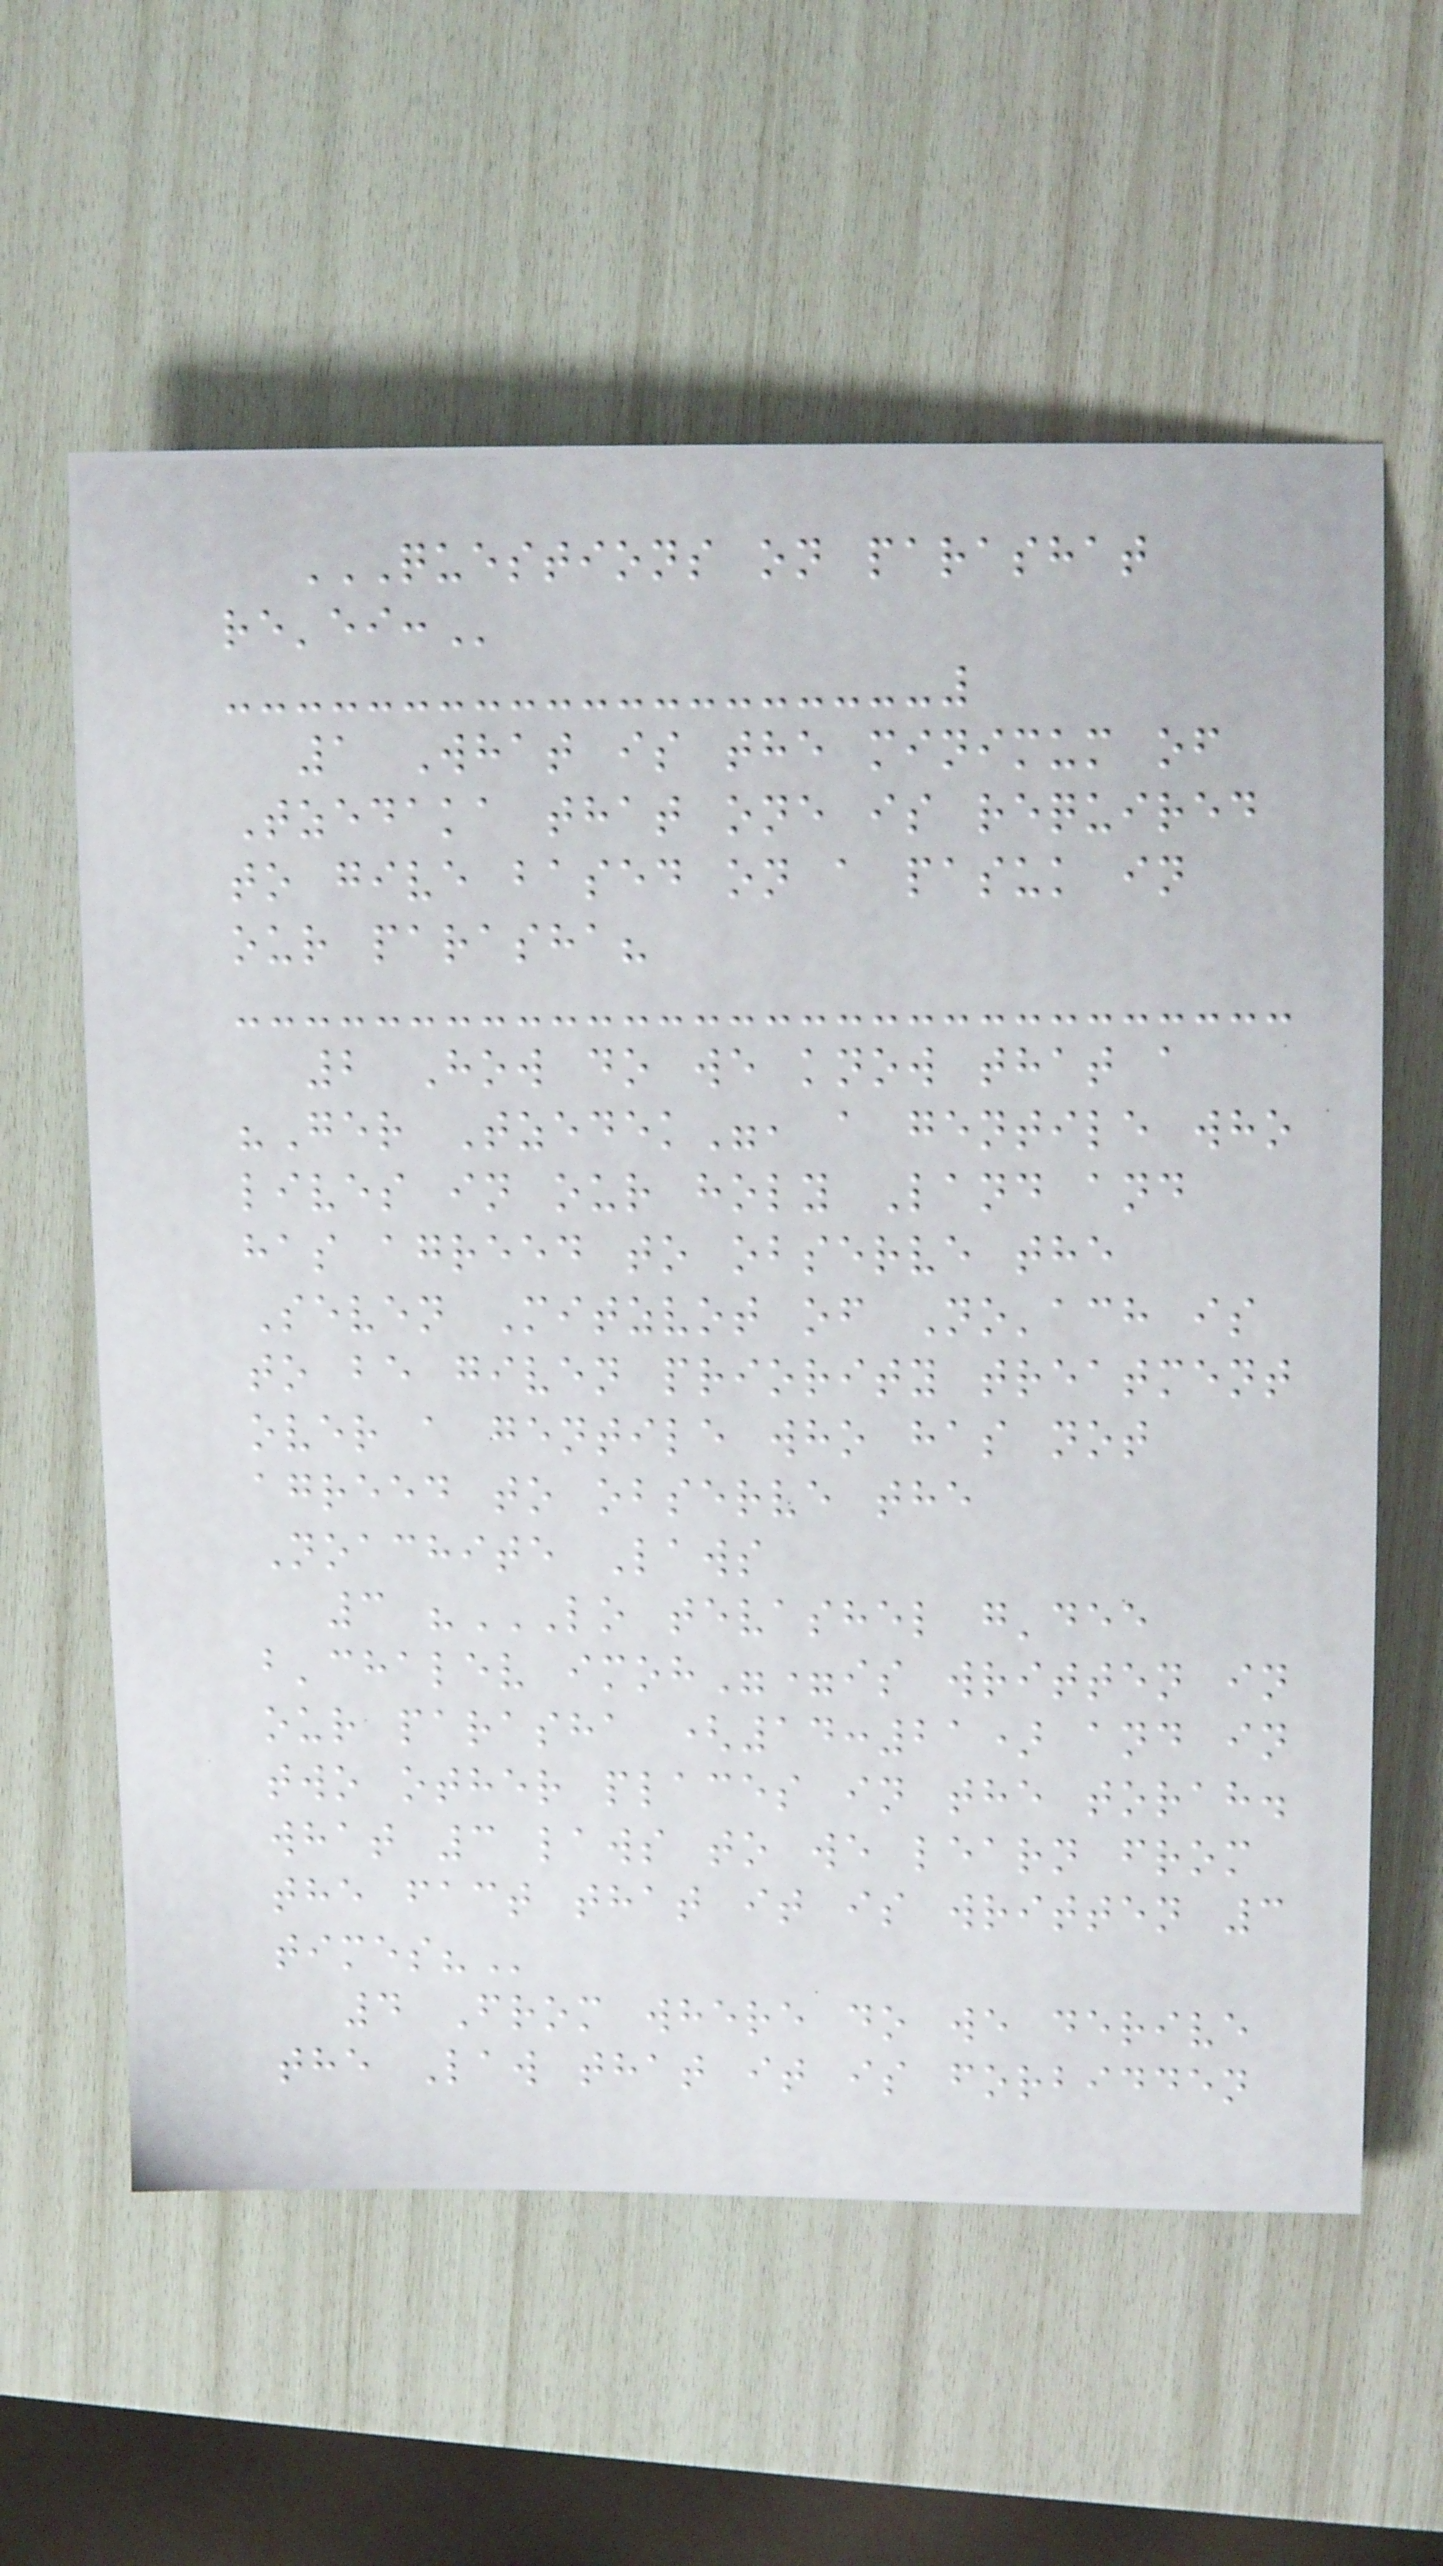QUESTIONS ON PARASHAT
RE'EI:
1 What is the minimum of
Tzedaka that one is required
to give based on a pasuk in
our parasha?
2 How do we know that a
"Ger Tzedek", a gentile who
lives in our holy Land and
has agreed to observe the
Seven Mitzvot of No'ach is
to be given priority treatment
over a gentile who has not
agreed to observe the
Noachite Laws
3 "LO TEVASHEL G'DEE
B'CHALEV IMOH"=IS WRITTEN IN
OUR PARASHA (14:21) AND IN
TWO OTHER PLACES IN THE TORAH.
WHAT 3 LAWS TO WE LEARN FROM
THE FACT THAT IT IS WRITTEN 3
TIMES?
4 From where do we derive
the Law that it is forbidden
